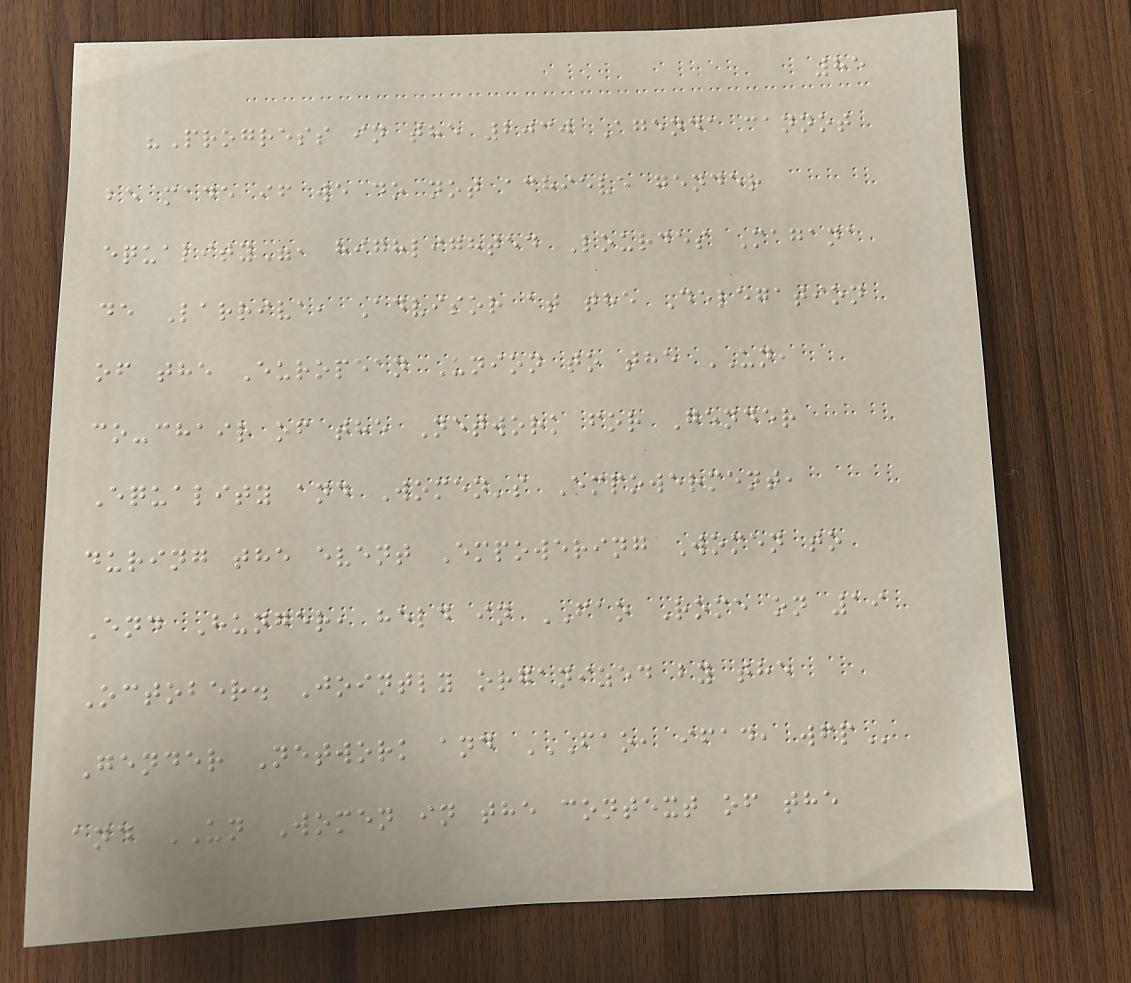85
"Progress in the 2030 Agenda cannot
be made if we do not achieve gender
equality", highlighted Lourdes Magana
de Larriva, Advisor at the Delegation
of the European Union to the UN,
co-chair of the Network for Gender
Equality and Women's Empowerment,
during the event Empowering Women to
End Hunger, held in FAO Rome on 19
October. Jointly organized by the
Gender Network and FAO, IFAD, WFP
and UN Women in the context of the
